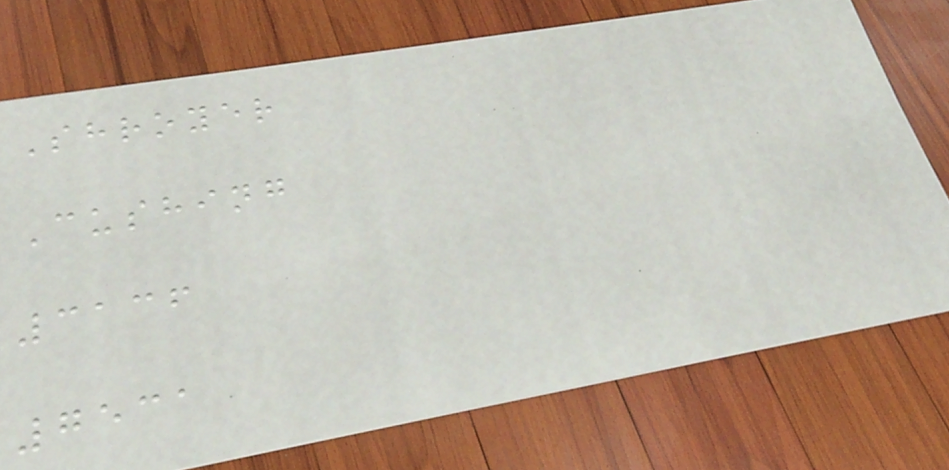Shroyer
Cushing
3136
7531
